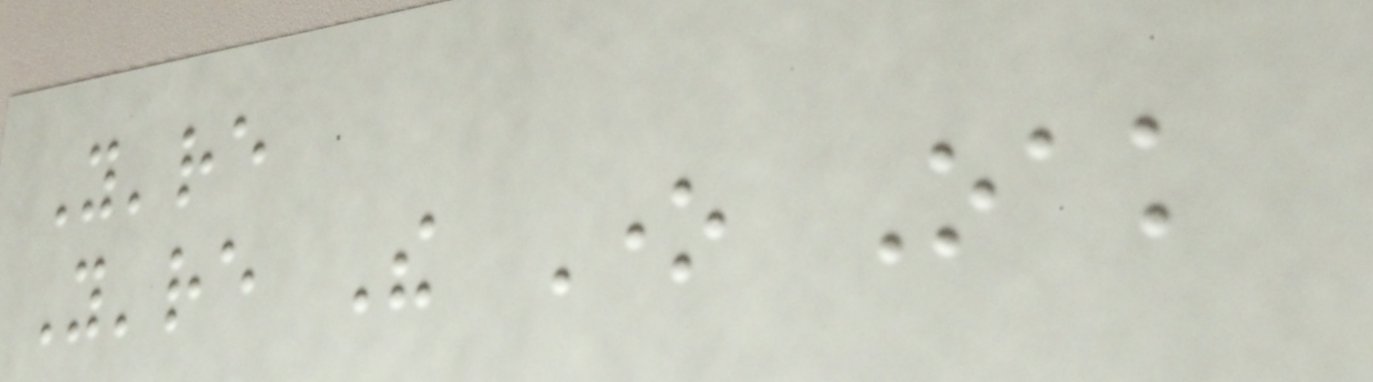You're
You're The One Oak
